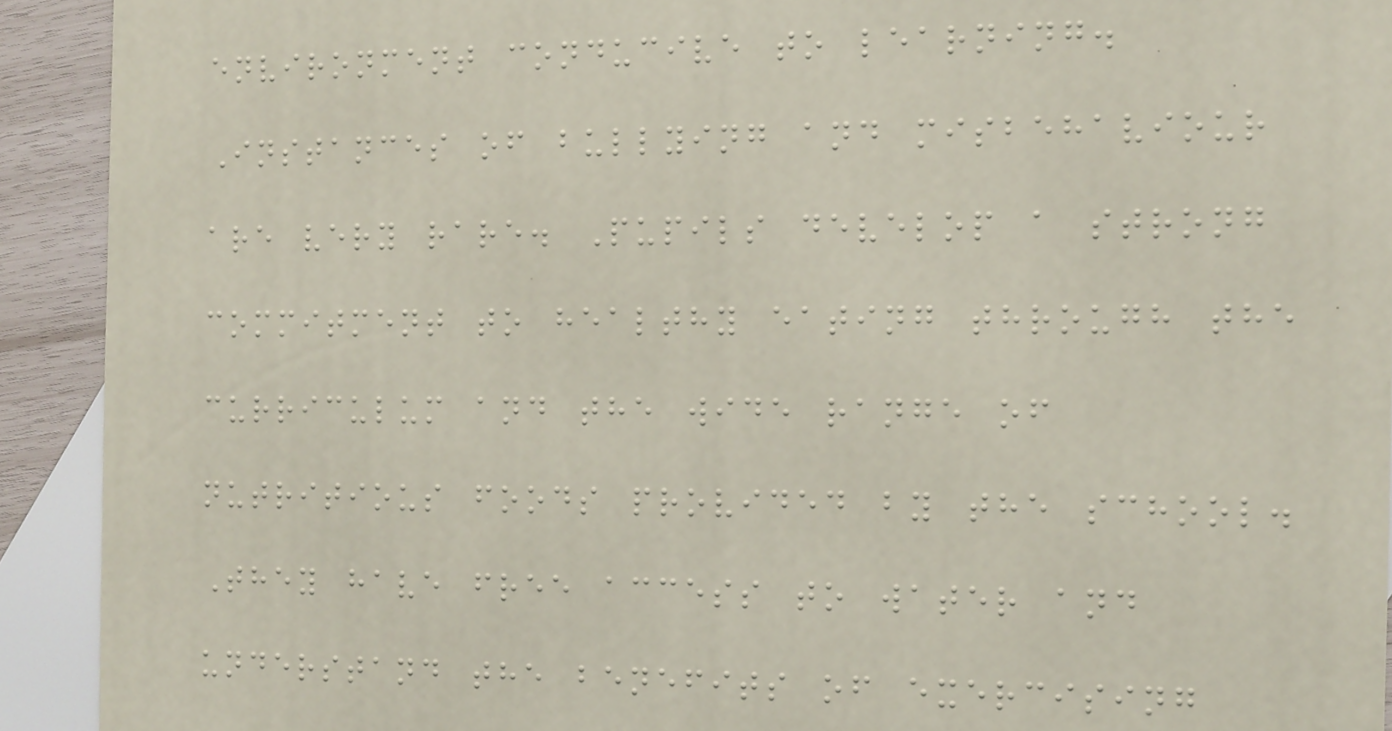environment conducive to learning.
Instances of bullying and misbehaviour
are very rare. Pupils develop a strong
commitment to healthy eating through the
curriculum and the wide range of
nutritious foods provided by the school.
They have free access to water and
understand the benefits of exercising
